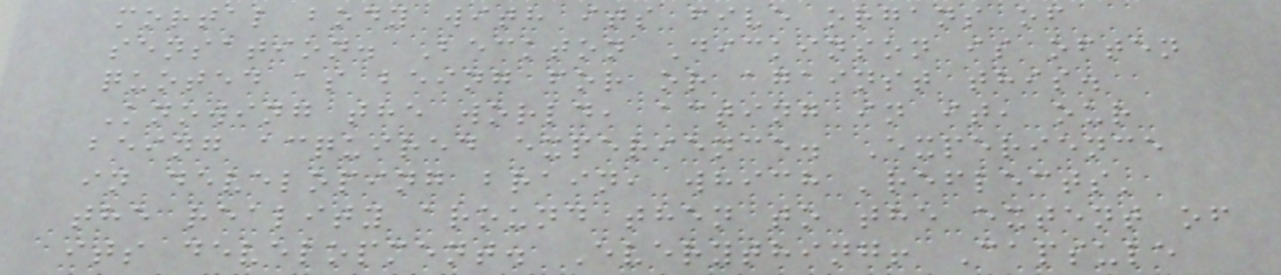mortal body with its five organs of
sensation. Beckton Dickinson is often
quoted as being for or against this.
Knowing the world, acting in it, our
being acquired experience. Experience
in developing brain, which 'reflects'
the reality around then to the extent of
its development. Everything! Capsule
